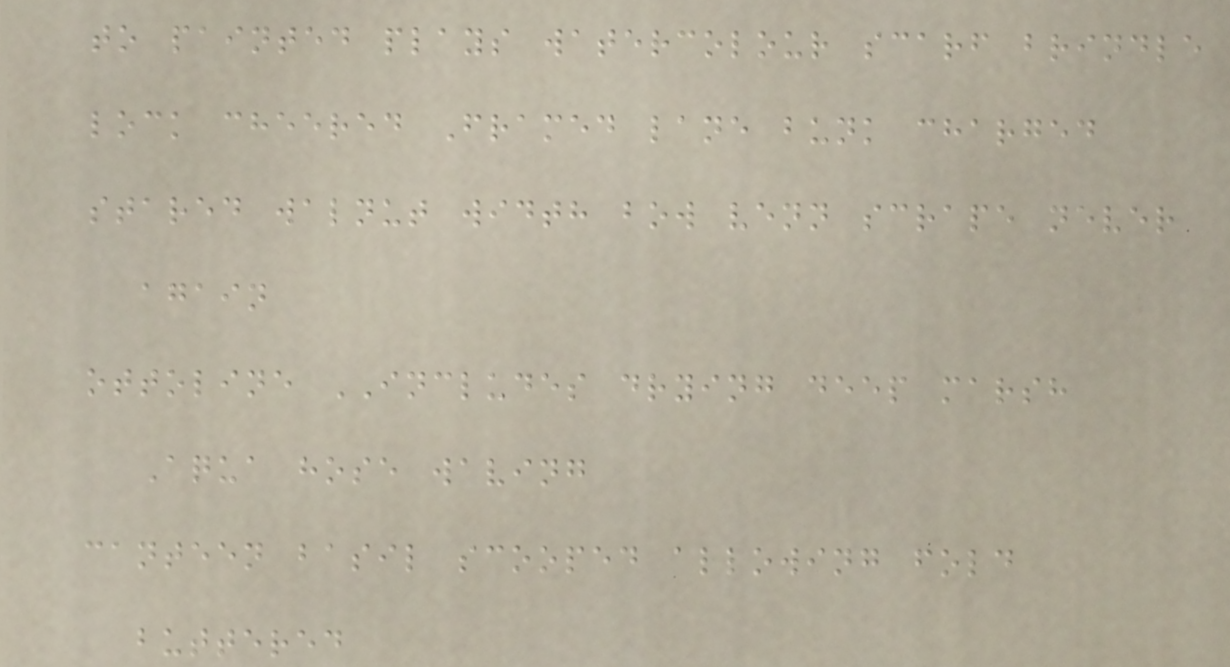to painted plays watercolour scarf brindle
lock cheered Framed lane bunk charged
stared walnut width bow venn scrape never
again
ottoline INCLUDES drying deep marsh
Aqua hose waving
canteen basil scooped allowing fold
buttered
